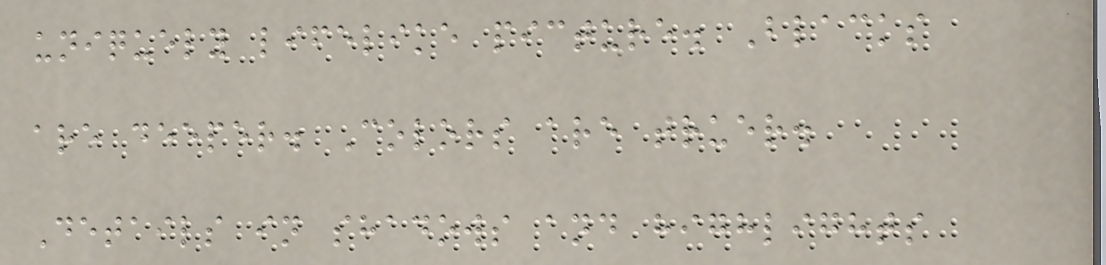uniquely lifelike picture. Blacks
are deeper. Colors are truer.
Details in shadows and highlights
